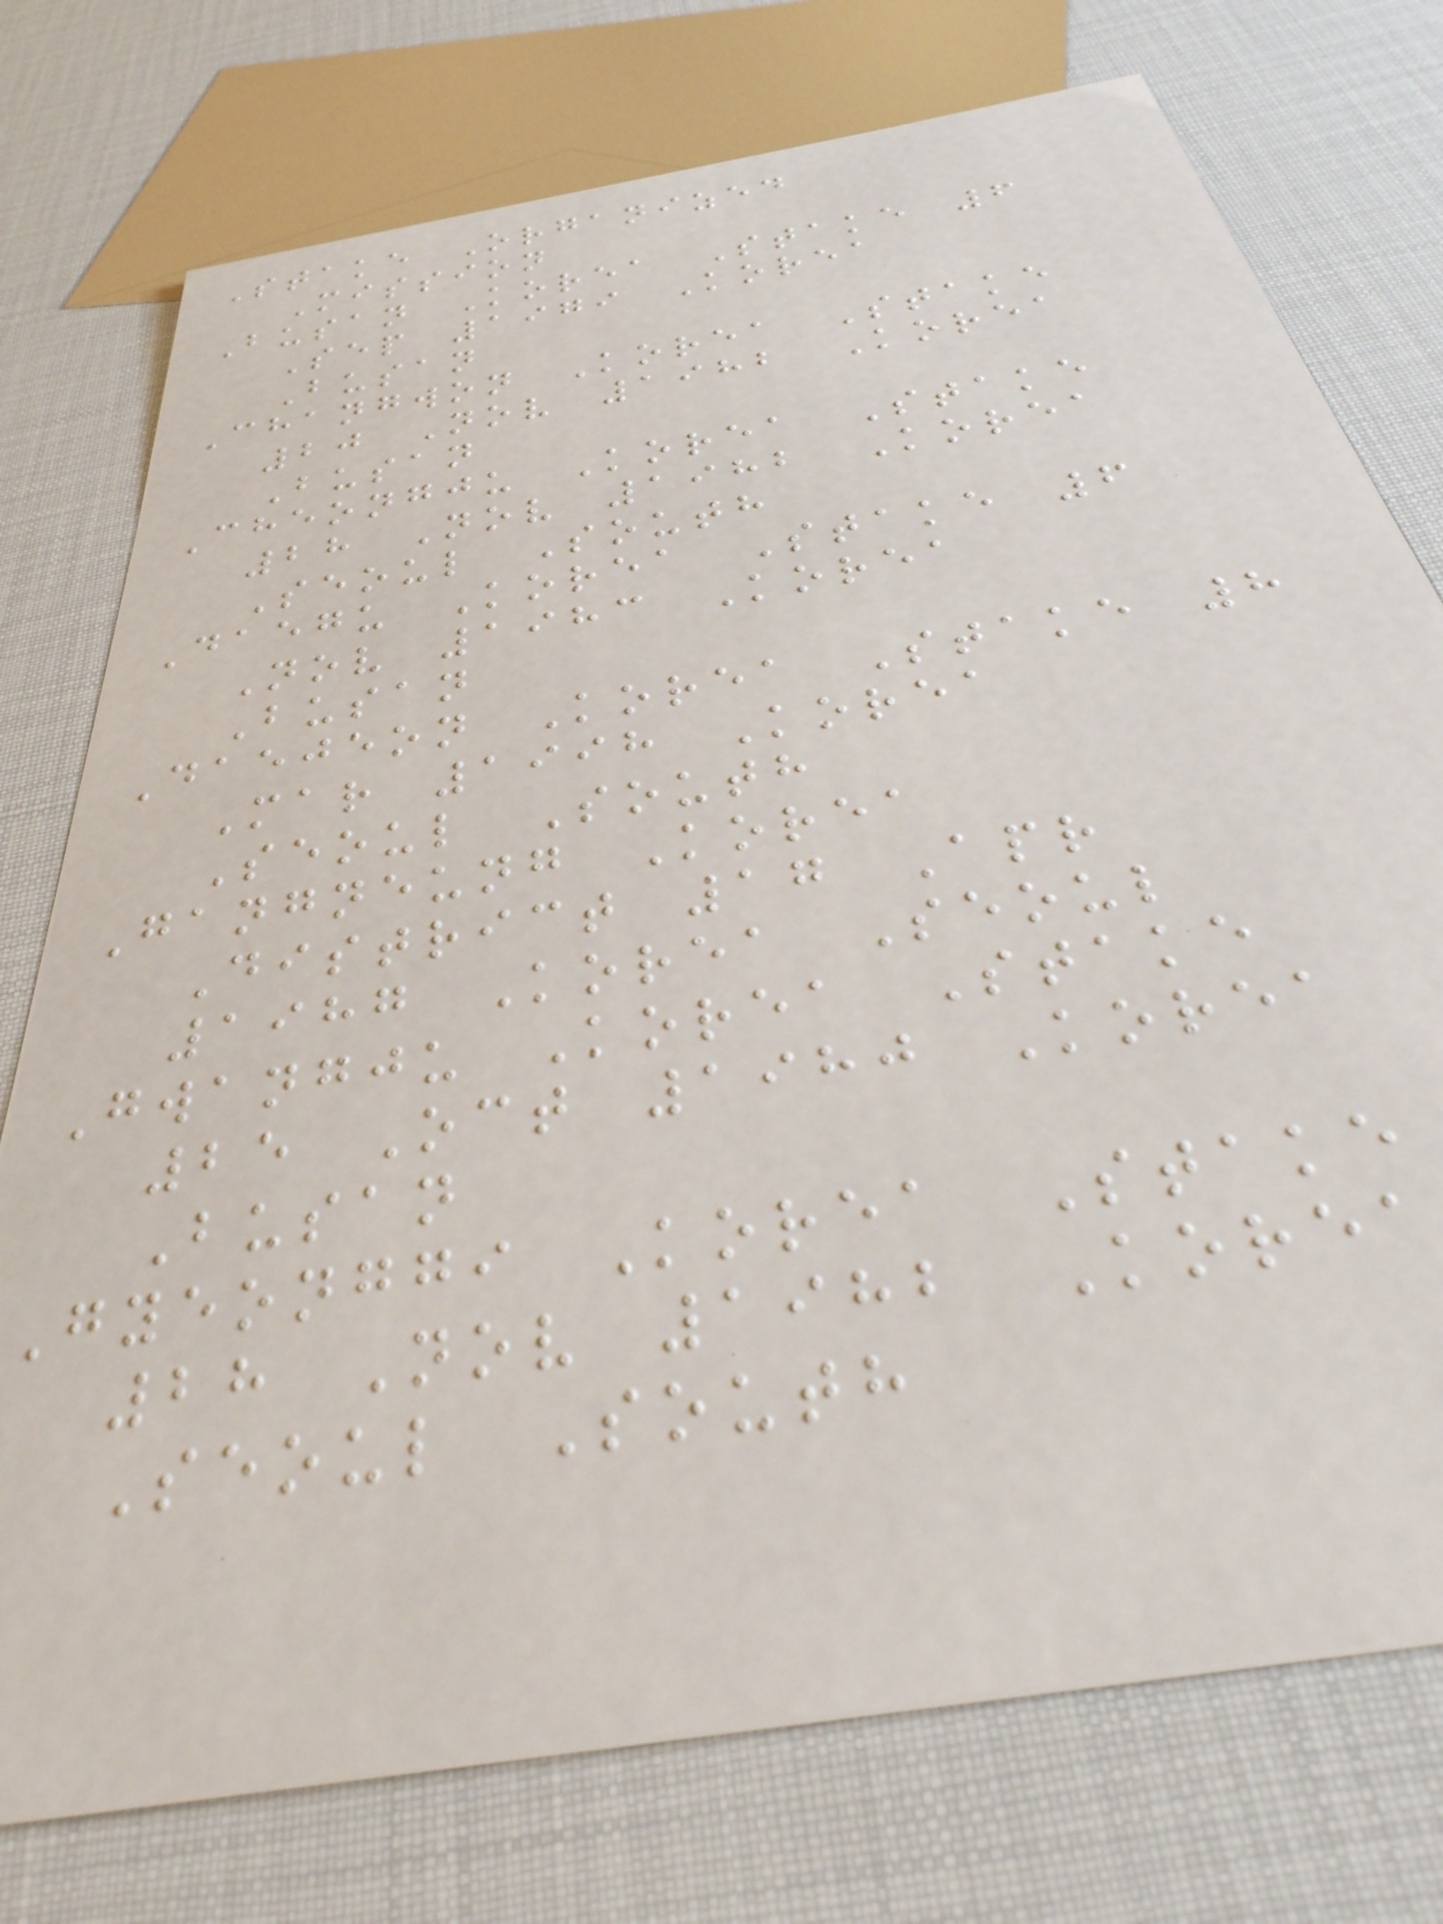Stake Organized
Mission
Busan Korea Stake 6
Sep 1979 Korea
Busan
Changwon Korea Stake
20 Nov 1982 Korea
Busan
Cheongju Korea Stake
28 Nov 1982 Korea
Seoul South
Daegu Korea Stake 6
Nov 1983 Korea
Busan
Daejeon Korea Stake 8
Mar 1998 Korea
Seoul South
Gangneung Korea
District 17 Apr
1987 Korea Seoul
Gwangju Korea Stake
25 Oct 1980 Korea
Busan
Gyeonggi Korea Stake
28 Nov 1982 Korea
Seoul South
